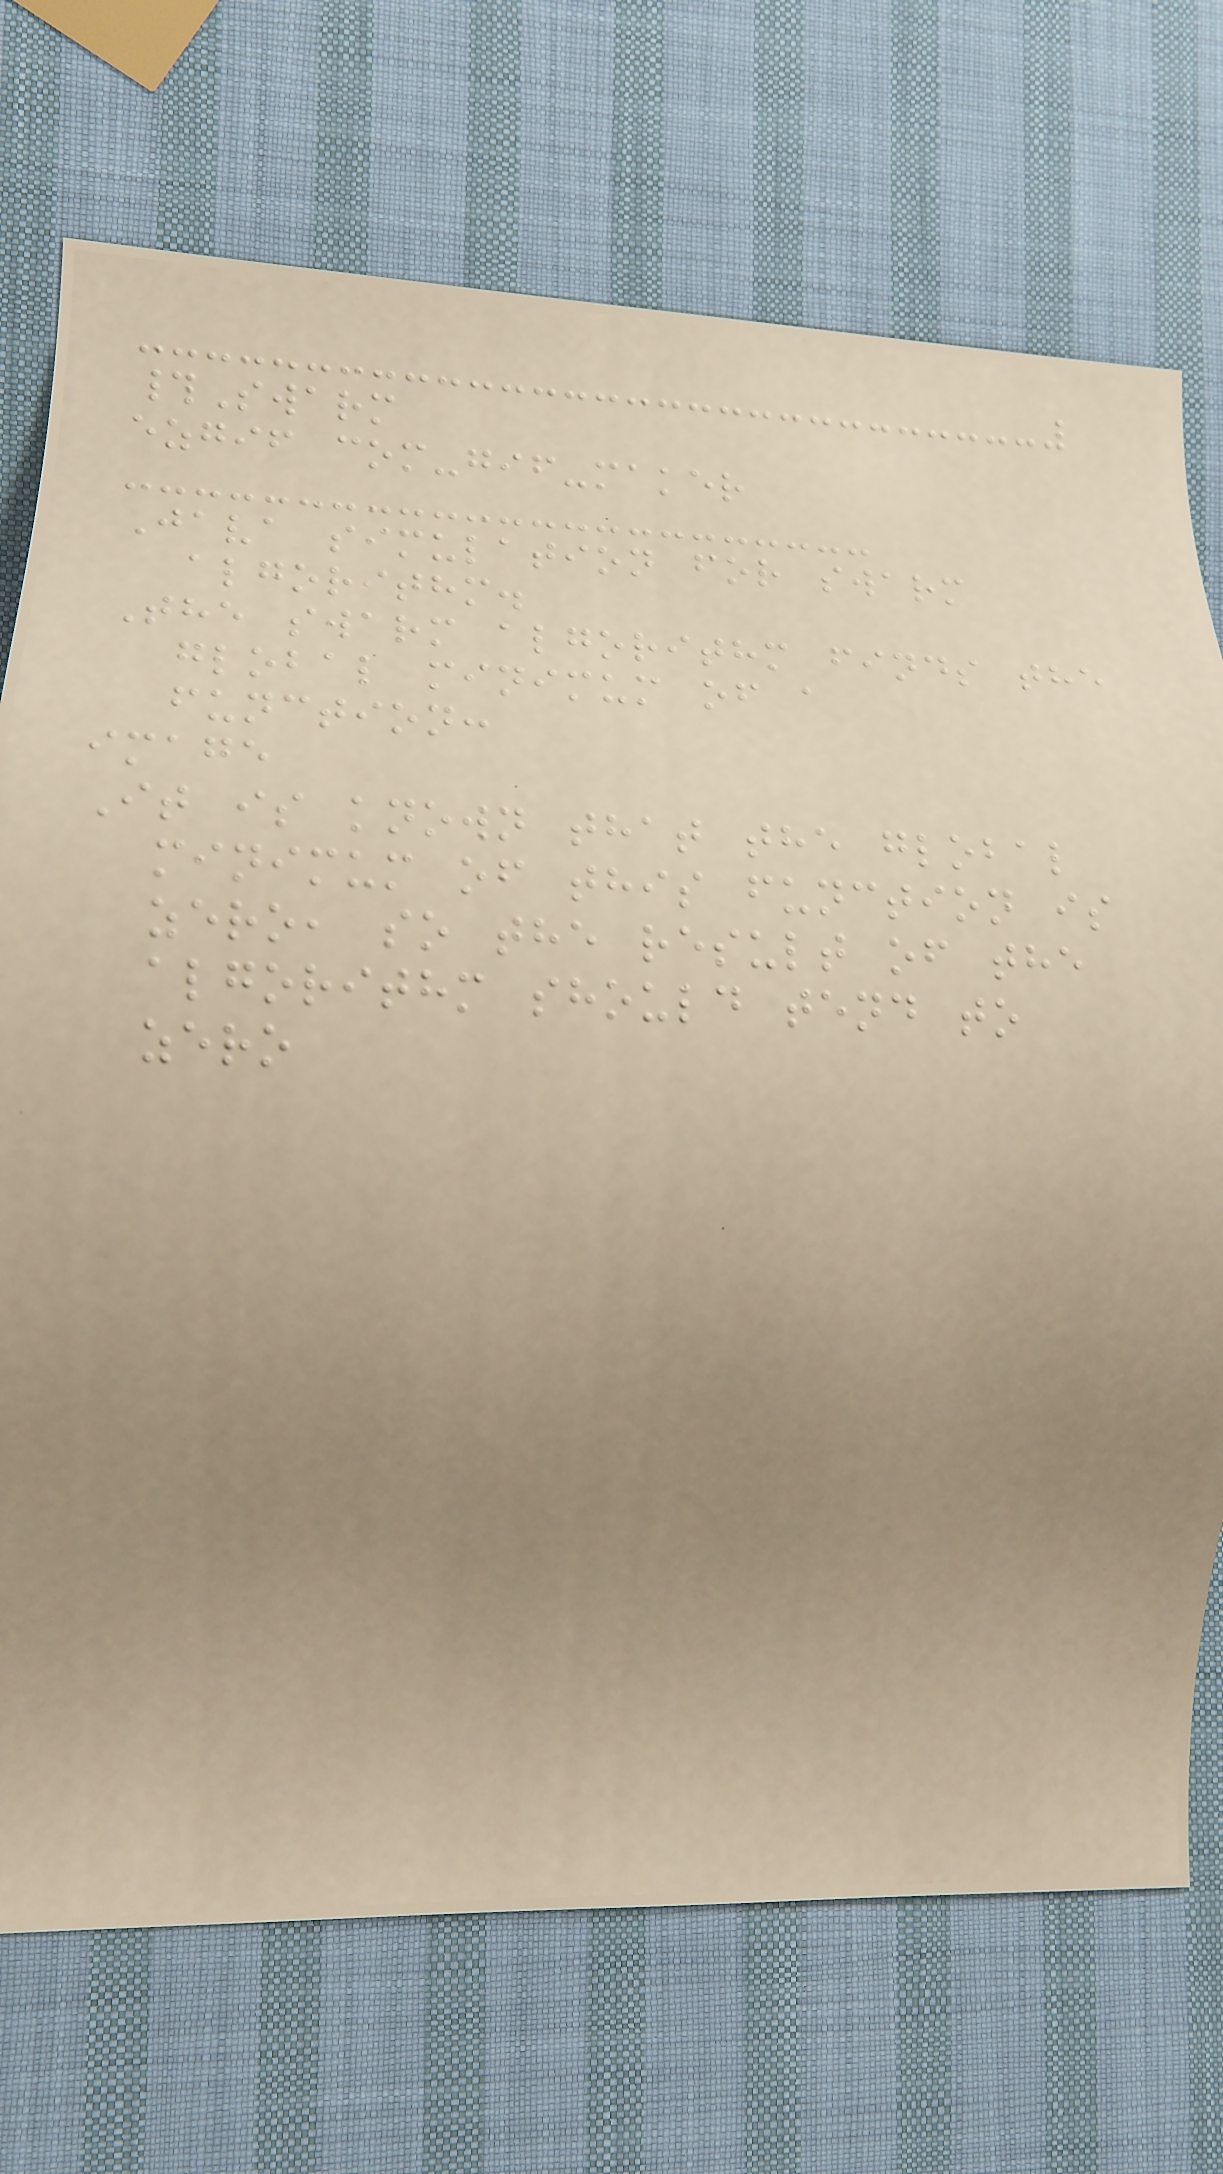#Swarm
ezgif com-gif-maker
Java simulation for swarm
algorithm.
The swarm algorithm finds the
global minimum of a
function:
image
It is known that the global
minimum of this function is
zero, so the result of the
algorithm should tend to
zero
